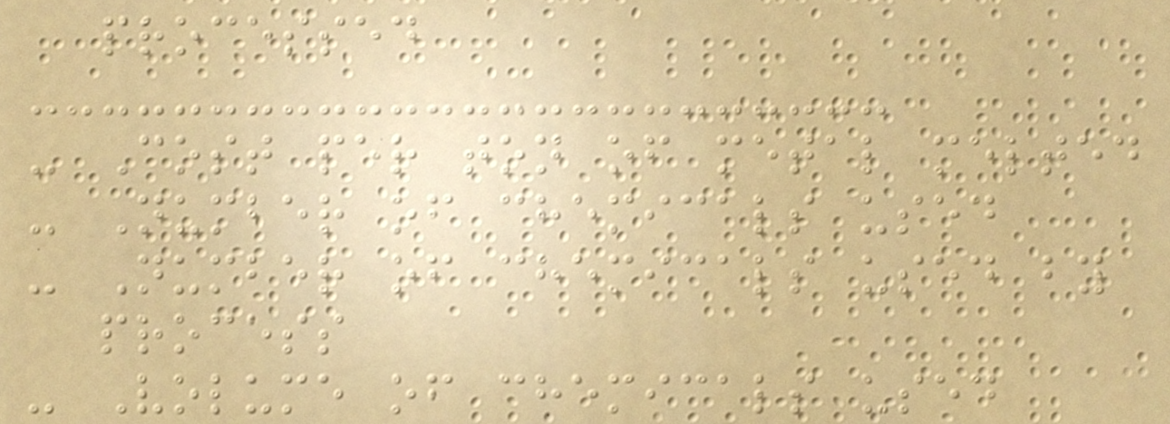processed
- Cost per ton of metal melted
- Number of chemicals used
- Number of chemicals used by
process
- Volume of chemicals used
